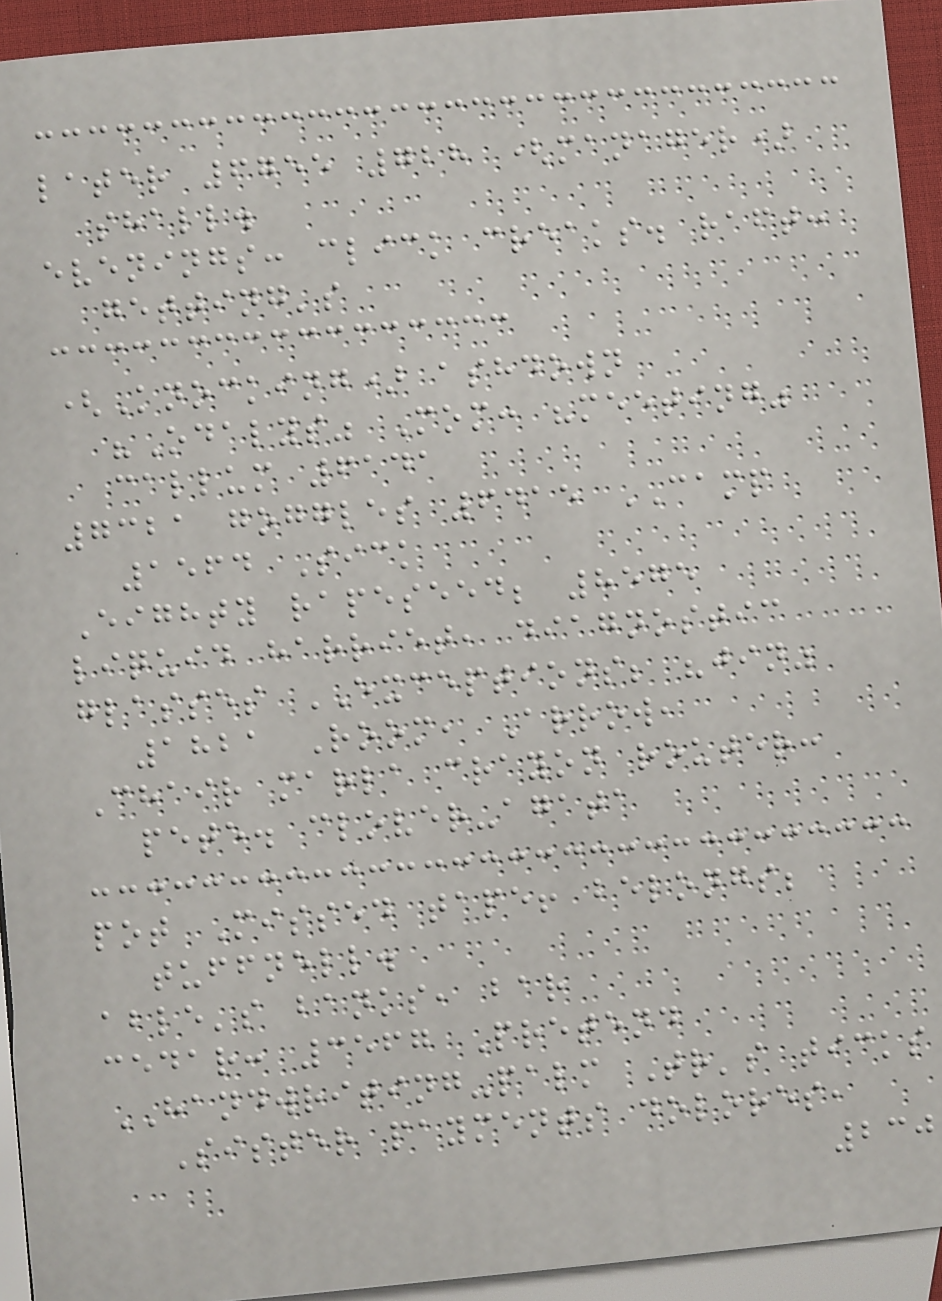later 6755 728 (manager)
shall.
evenings: click creaks. raft:
getting's
(Knocking) ashdown
"Odalys" Mom: "meeting"
callum 6141
7321 goggles 6415 CAMP
1564 Sick
Eighty rapeseed; 8575
liquid harriet, diagnostic
glasses EXCEPTIONS; "jin"
1821 Room, Arrow,
Chair marla crayon router:
pete. clover-agata
pot Missed tape! belongs;
tuffnell.
able's banks, bar
cedar: 3567 Pretend
HANDWRITING-palm Tr's ticks
Sister payments dolores,
230
